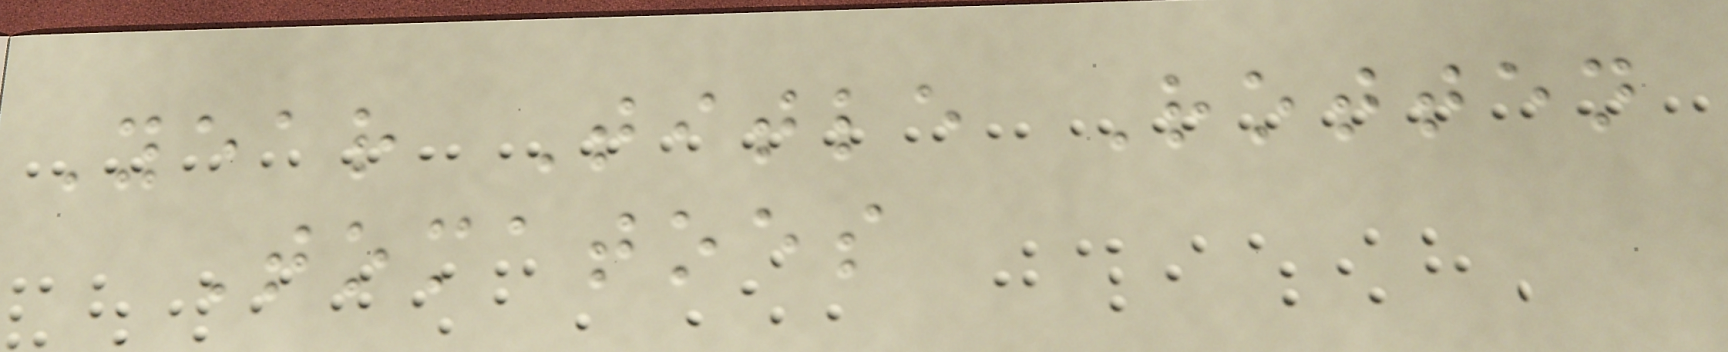Year Title Rotten
Tomatoes
